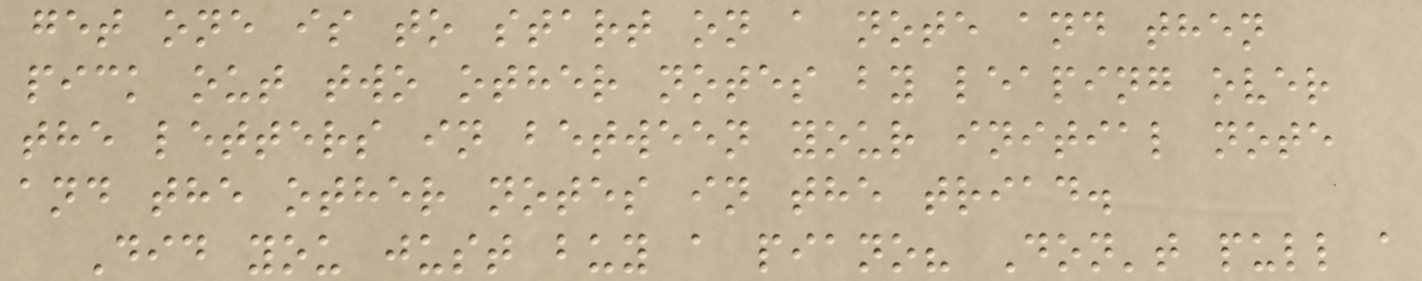get one is to start on a note and then
pick out two other notes by leaping over
the letters in between your initial note
and the other notes in the triad.
Did you just buy a piano? Don't pull a
